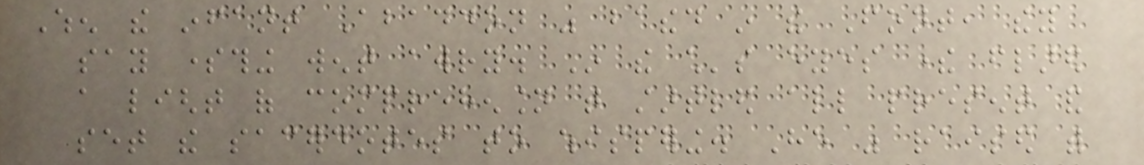When the infant Abaddon was bathed in the Font, they
say something went awry. In the child's eyes there flared
a light of comprehension that startled all present and
set the sacerdotes to whispering. He was raised with
